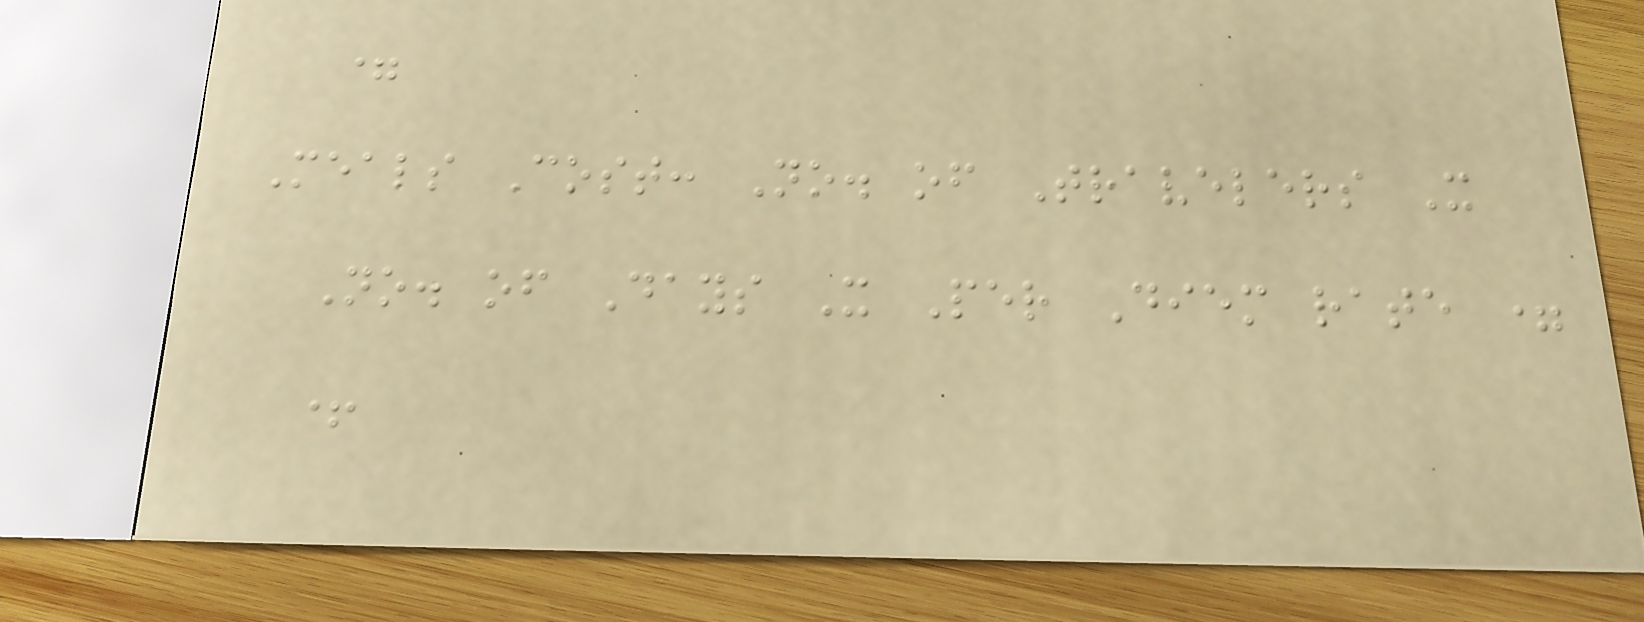=
Meals Cost: No. of Travelers X
No. of Days X Per Diem rate =
+
